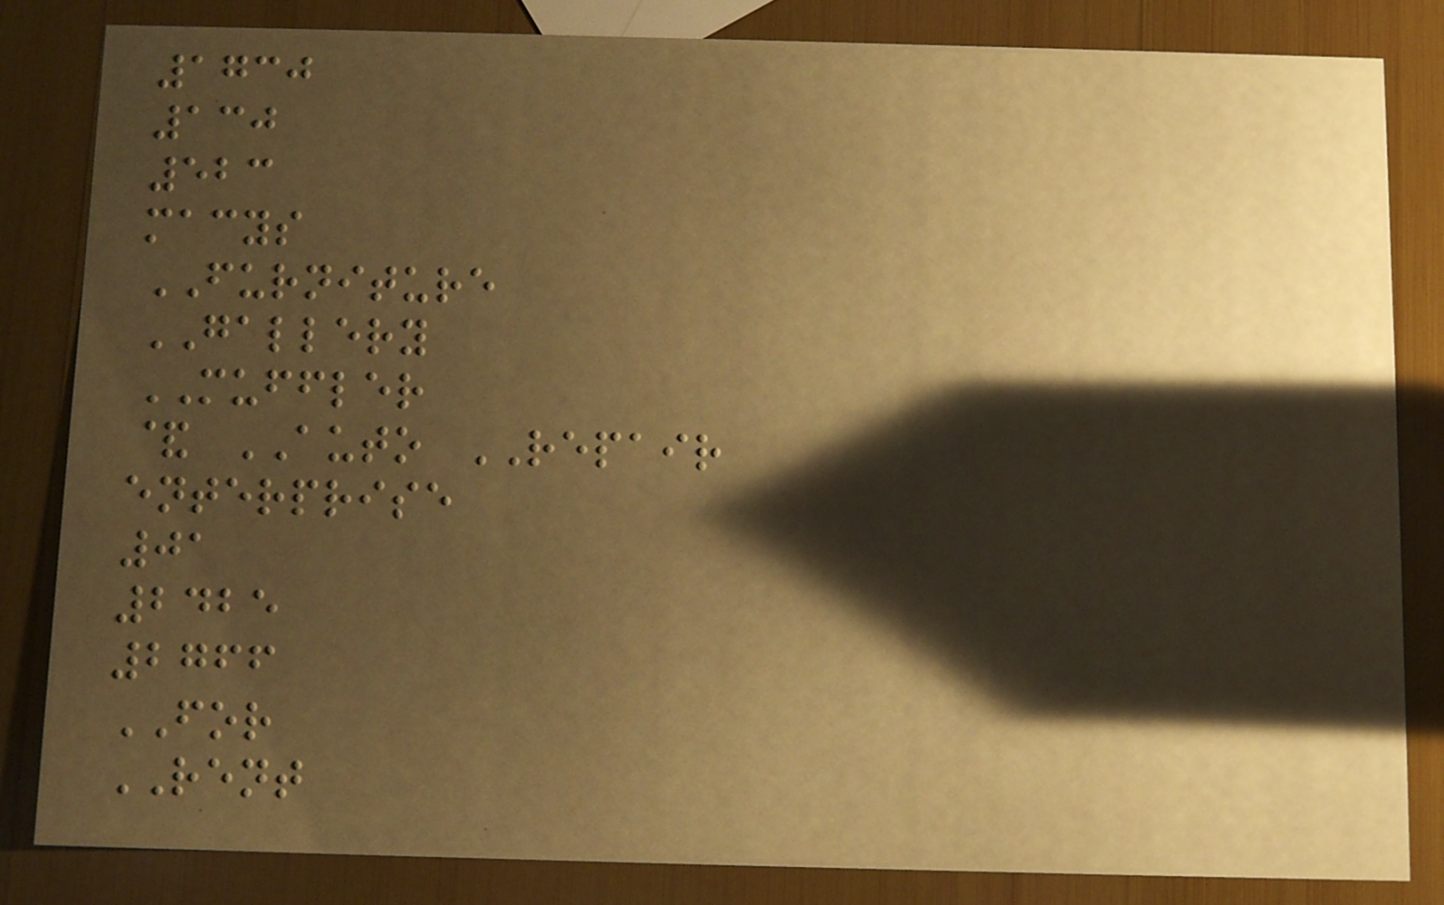1730
130
523
macys
FURNITURE
GALLERY
MUFFLER
& AUTO REPAIR
enterprise
01
2425
2766
FOR
RENT
